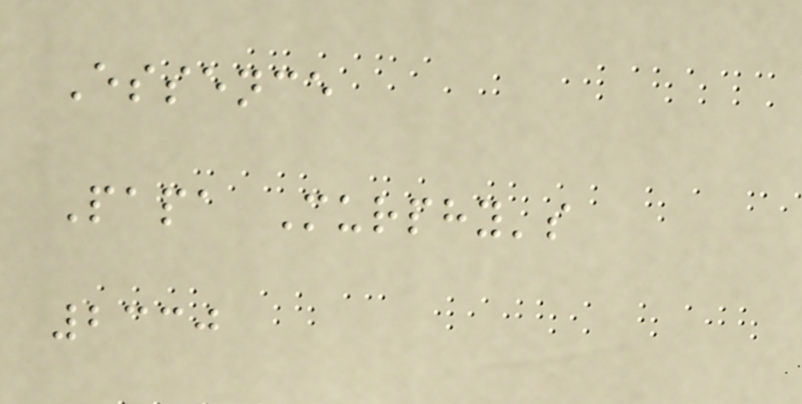Essence
Papa Murphy's
2330
